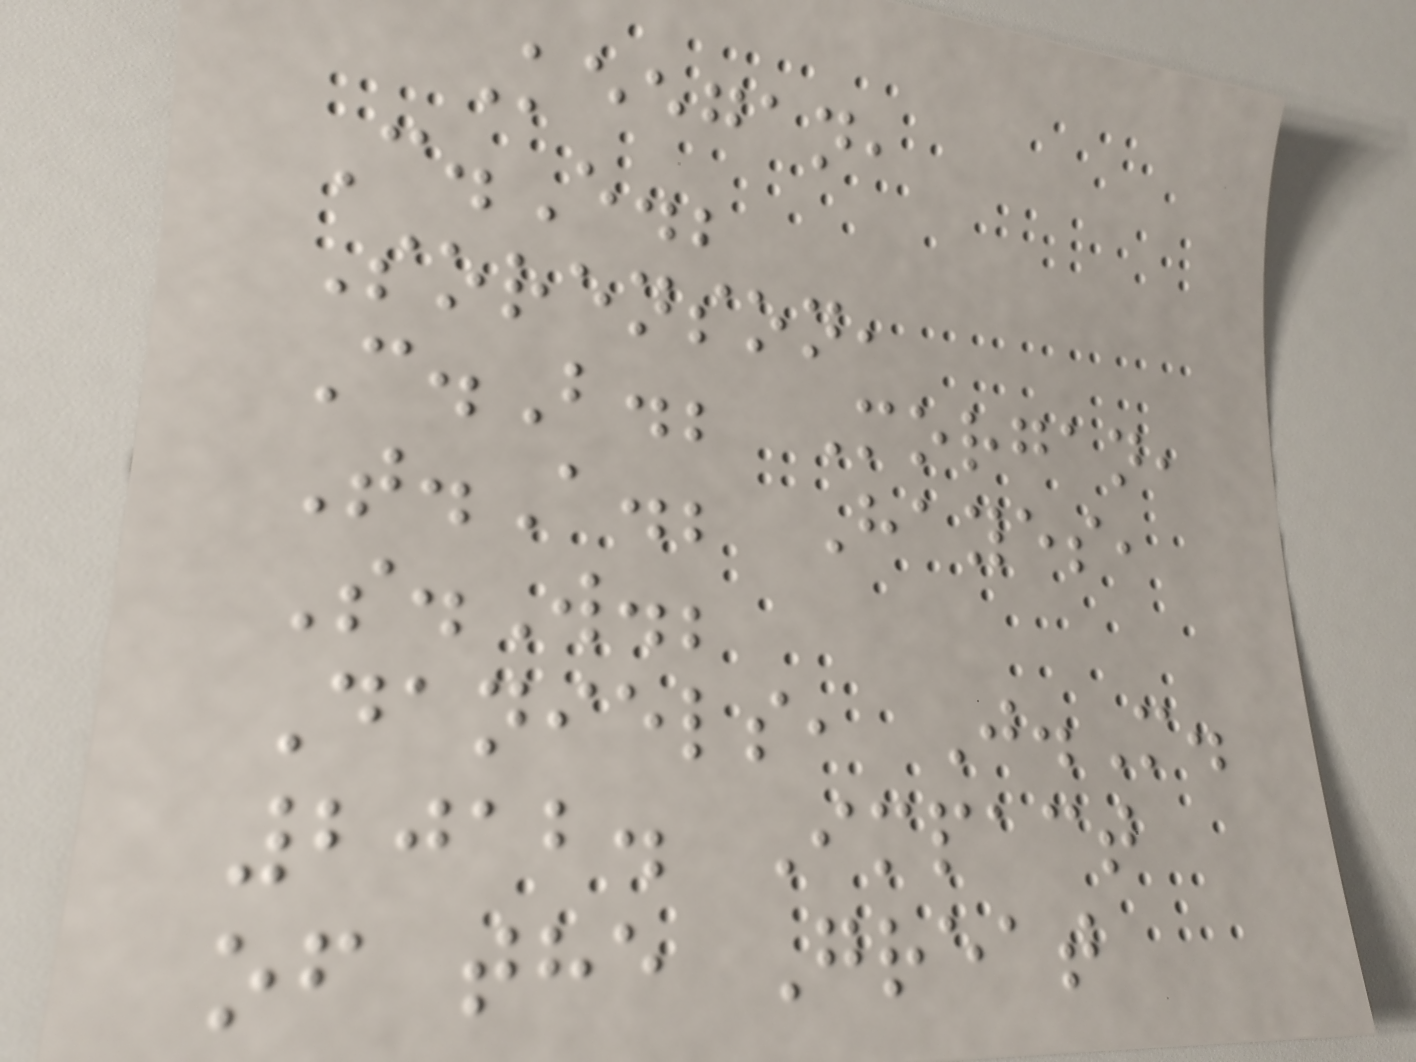Keegan,
C.E.;
Sorenson,
C.B.; Morgan,
T.A.; Hayes,
S.W.;
Daniels, J.M.
2012. Impact
of the Great
